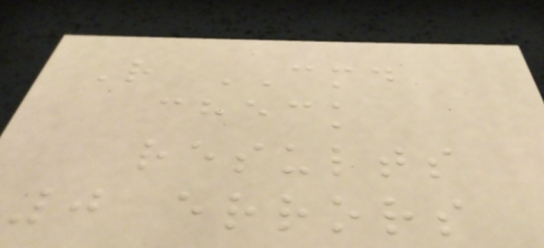R CMD
check
results
0 errors
